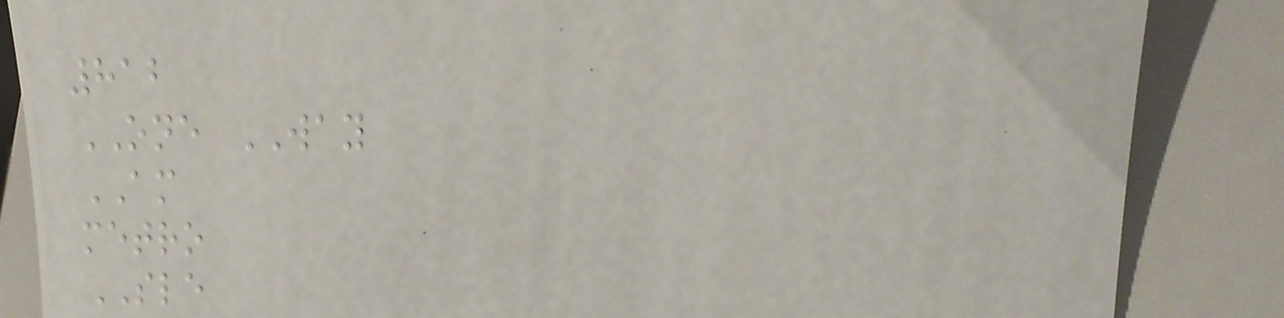812
ONE WAY
AM
metro
SLE
